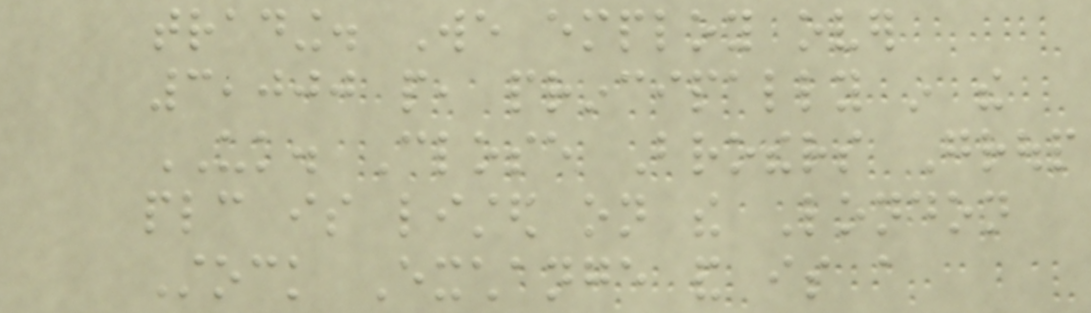trading. We employ over
3,000 people, principally in the
UK. Close Brothers Group
plc is listed on the London
Stock Exchange and is a
